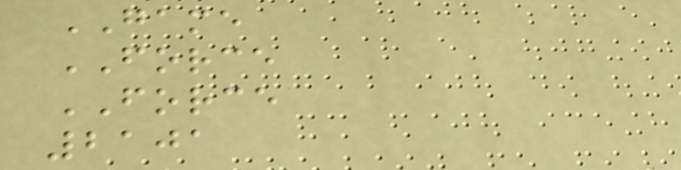GAME
FORCE
FORCE
2101
